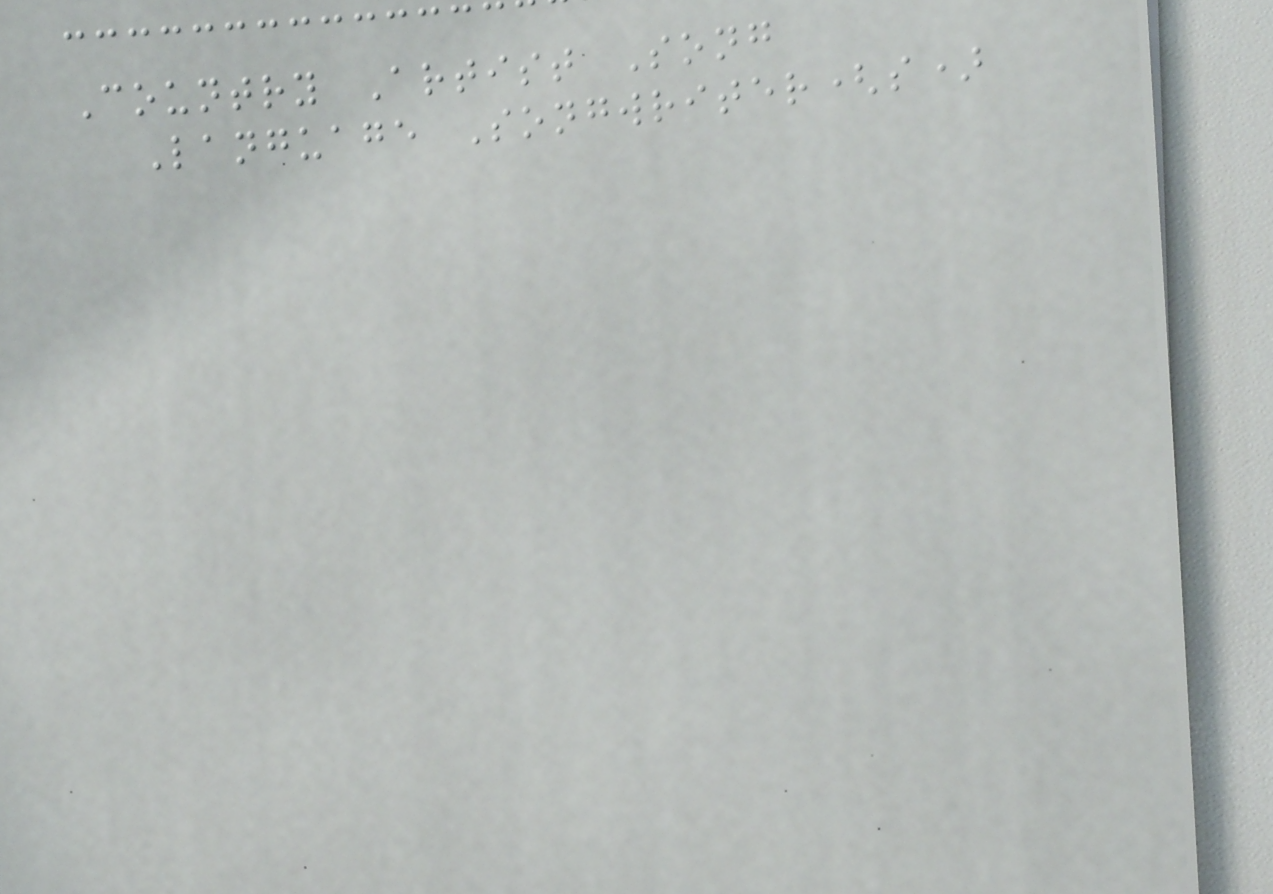Country Artist Song
Language Songwriter(s)
